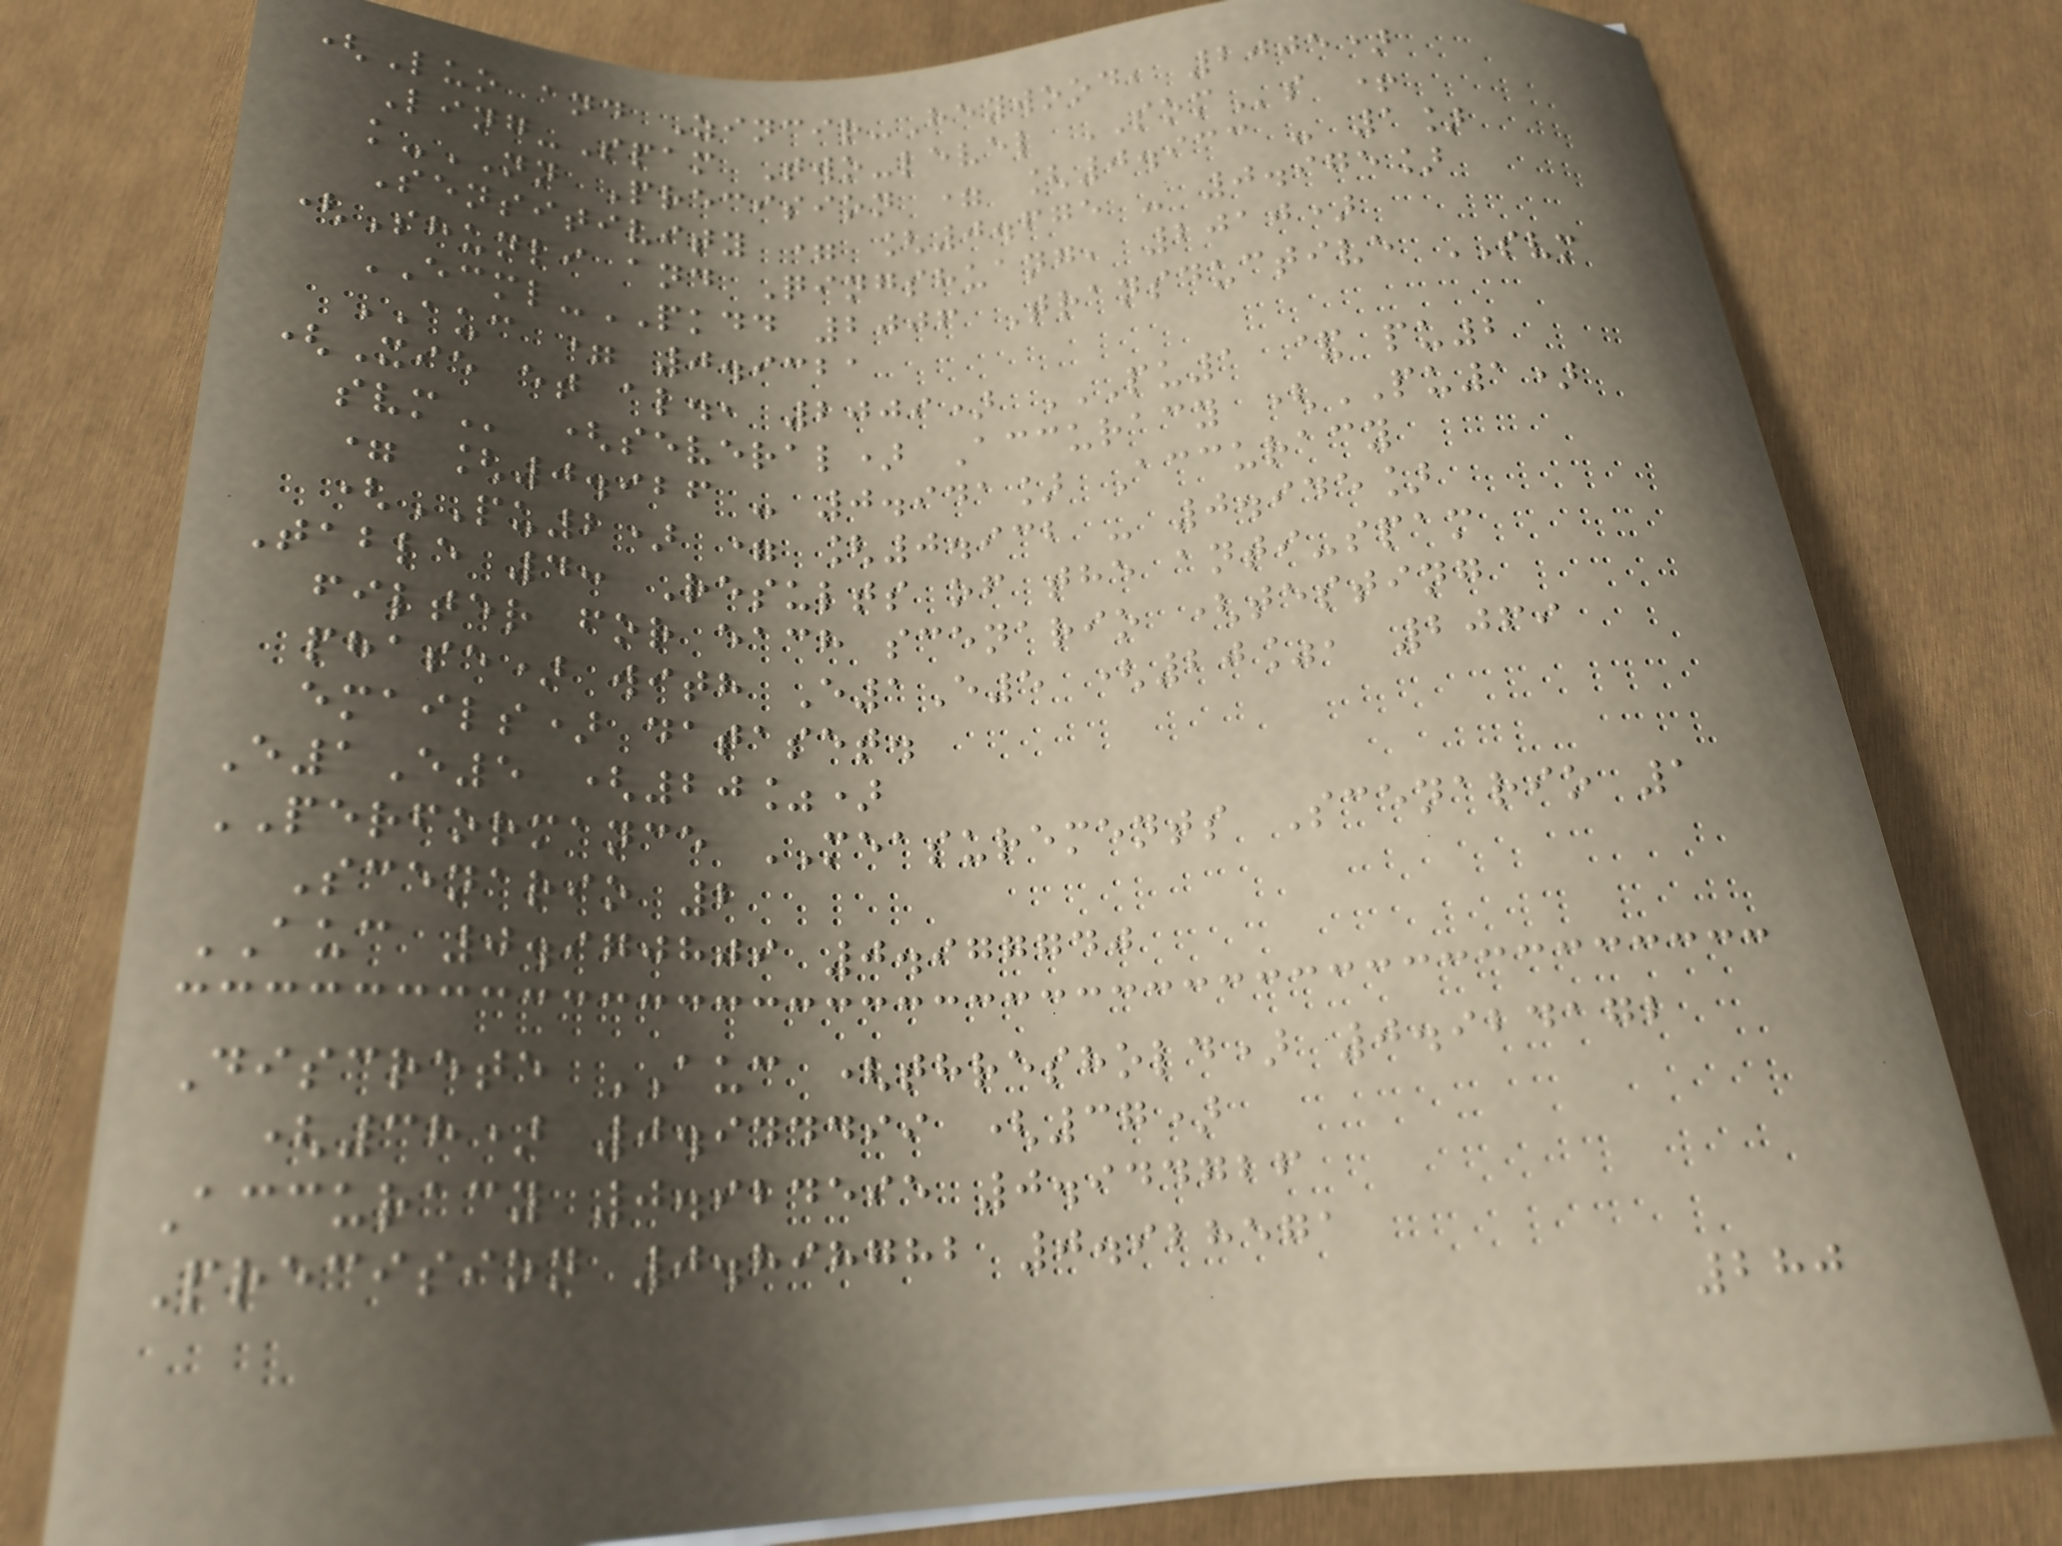(Luo and Zincir-Heywood, 2005)
Ling-Spam Two-level SOMs +
k-NN Precision = [0.933 - 1]
Sensitivity = [0.675 - 0.975]
(Shunli and Qingshuang, 2010)
ECML-PKDD 2006 Transductive SVM
AUC = 0.9321
(Xie et al., 2009) PU1 & PU2
SVM (several) Accuracy (PU1)
= [0.926 - 0.941] Accuracy
(PU2) = [0.932 - 0.945]
Table 4: Results of the anti-spam
filter for each scenario (testing
phase) with E1E5 (20%, 2069
emails) dataset.
E1E5 (20%)
PERFORMANCE MEASUREMENTS Scenario 1
Scenario 2
AUC 0.970809 0.977740
Discrete AUC (threshold) 0.924172
(38) 0.944499 (37)
Accuracy 0.924595 0.944726
Precision 0.898782 0.928571
280
